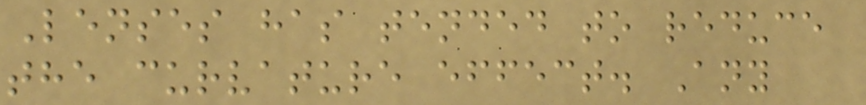Lenses has tended to reduce
the curvature effect. Any
